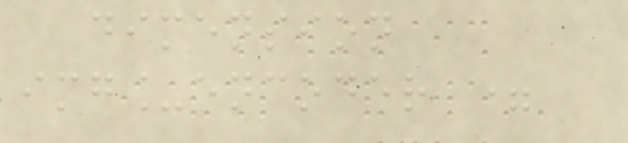dimension
img_encoder =
